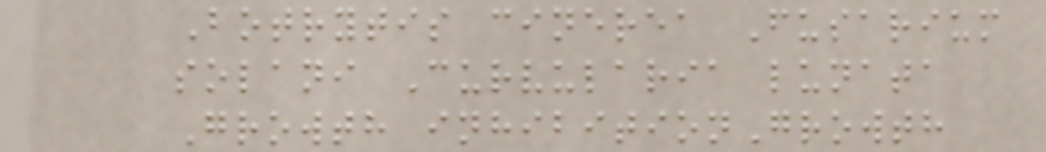Botrytis cinerea Fusarium
solani Curvularia lunata
Growth inhibitionGrowth
